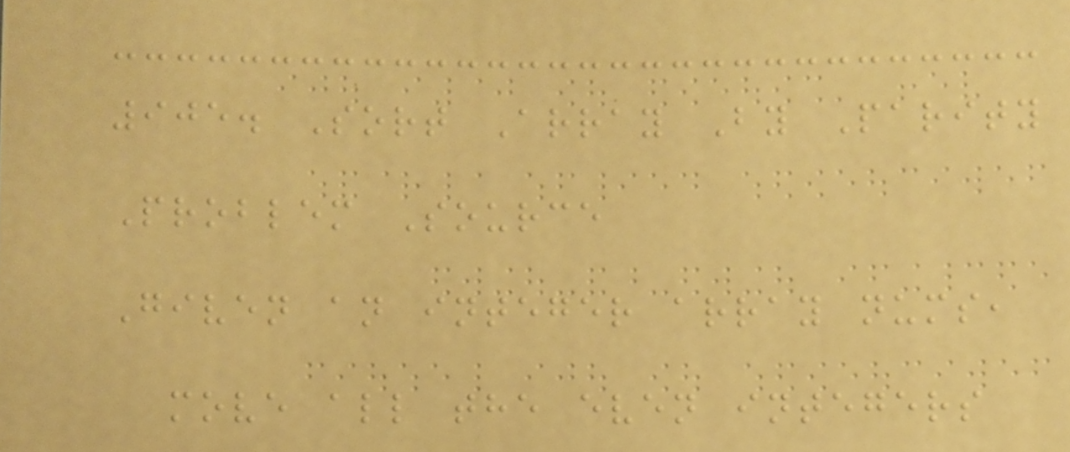905. Sort Array By Parity
Problem Source
Given an integer array nums,
move all the even integers
